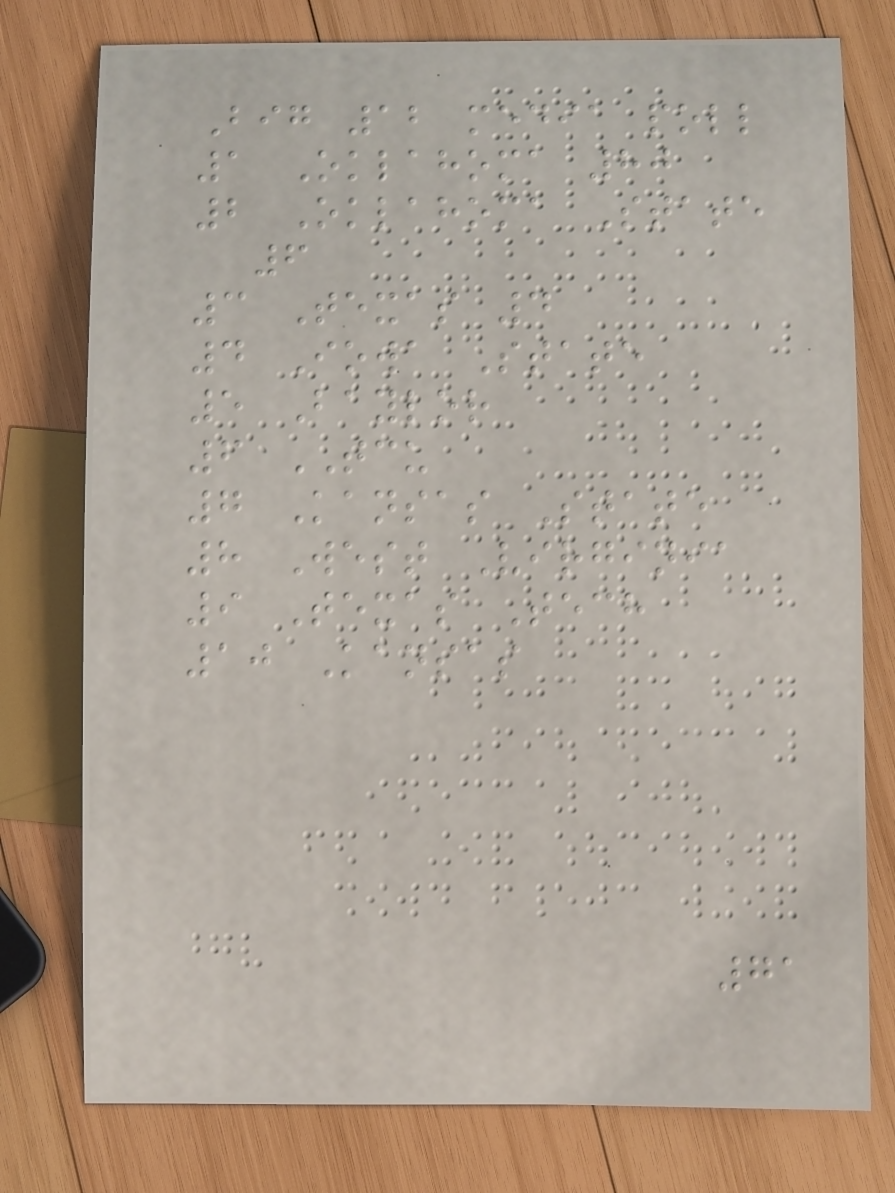Big 12 media poll
1 Oklahoma 80
2 Oklahoma State
6
3 Texas 4
4 Iowa State
5 Baylor
6 TCU
7 Kansas State
8 West Virginia
9 Texas Tech
10 Kansas
71
